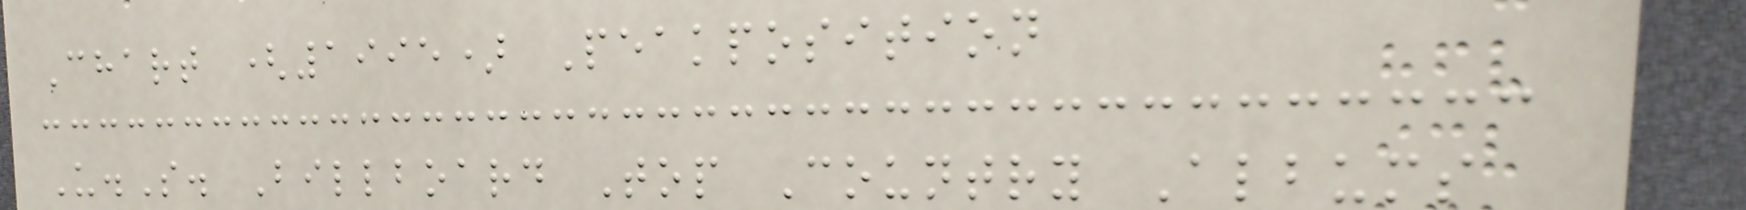Chart (1995) Peakposition
U.S. Billboard Top Country Albums
